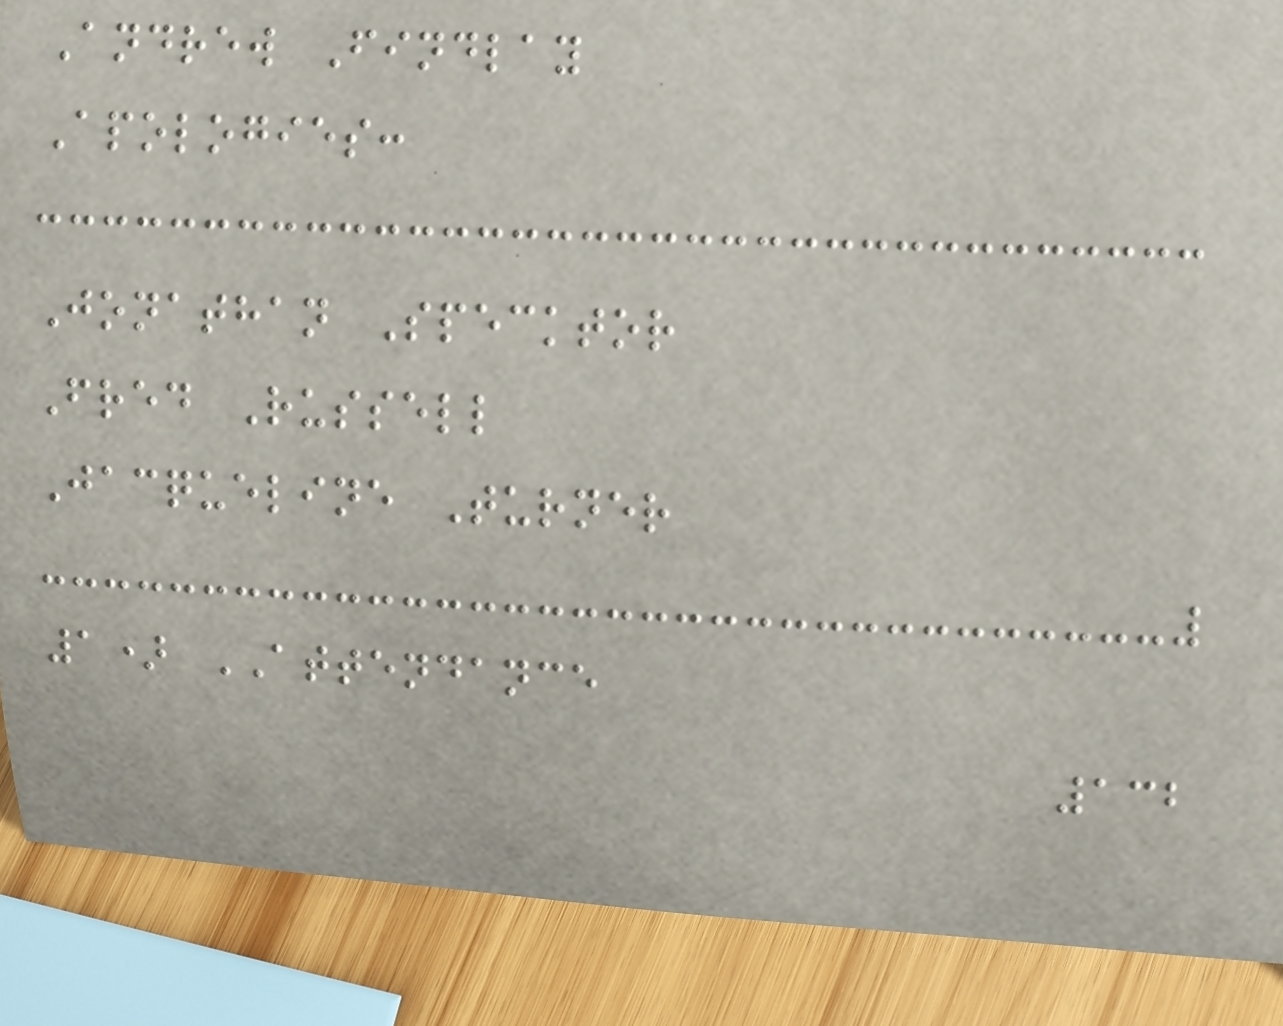Andrew Findlay
Apologies:
Jonathan Specktor
Fred Russell
Jacqueline Turner
1) ATTENDANCE
132
